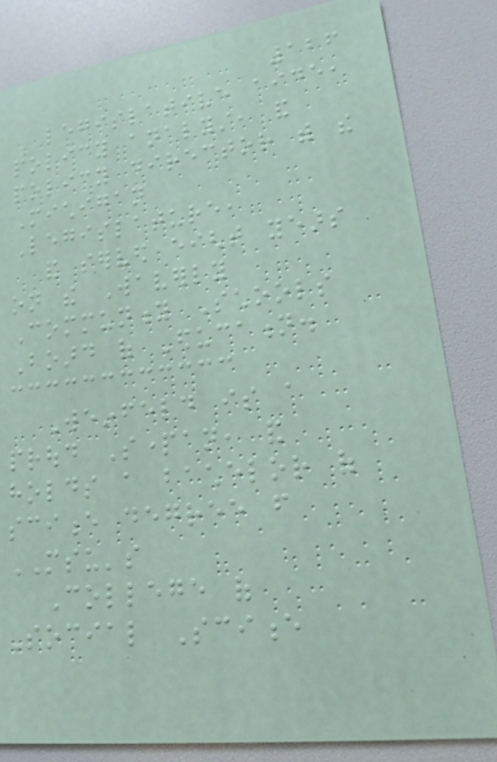126
legislative aide,
policy analyst, and
policy director with the
Michigan
Legislature,
and served eight years
on the Waverly
Community Schools
Board of Education.
Weinfeld is a
proud Spartan, and
holds a bachelor of
science degree from
MSU's
College of
Social Science
